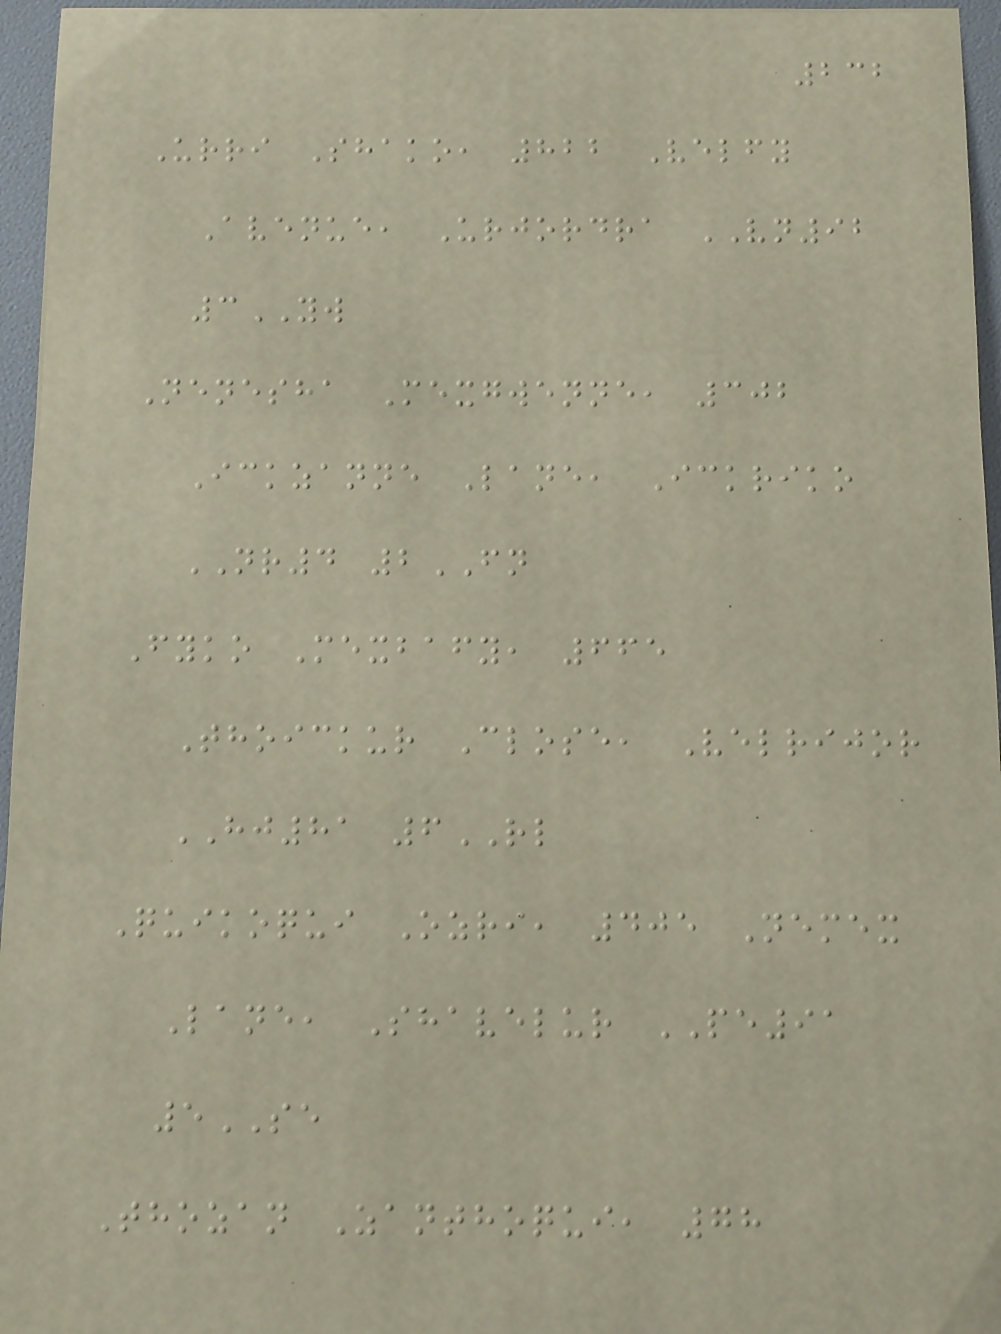232
Urri Shako, 822 Velfy
Avenue, Urjordra VN92
3YW
Nenesha Mexgwenne, 302
Ickzanne Lane, Ickriko
NR4 2FN
Fyko Mexbafy, 665
Thoickur Close, Velrijor
HJ81 6RL
Quikoqui Ozri, 405 Nemex
Lane, Shavelur PE91
5SE
Thozan Zanthoqui, 78
